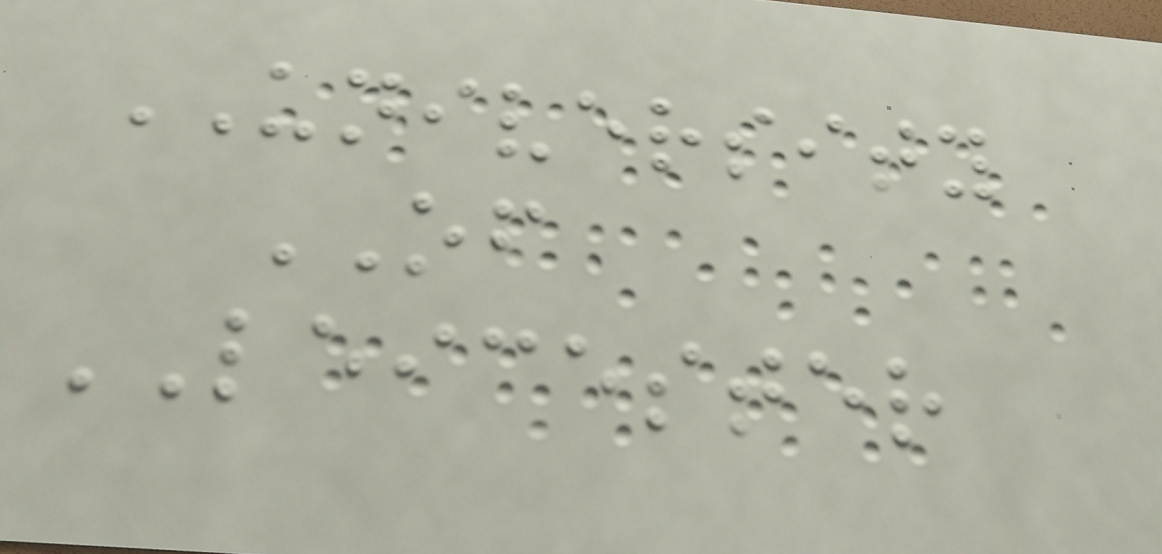UNIVERSITY
OF
LEICESTER
